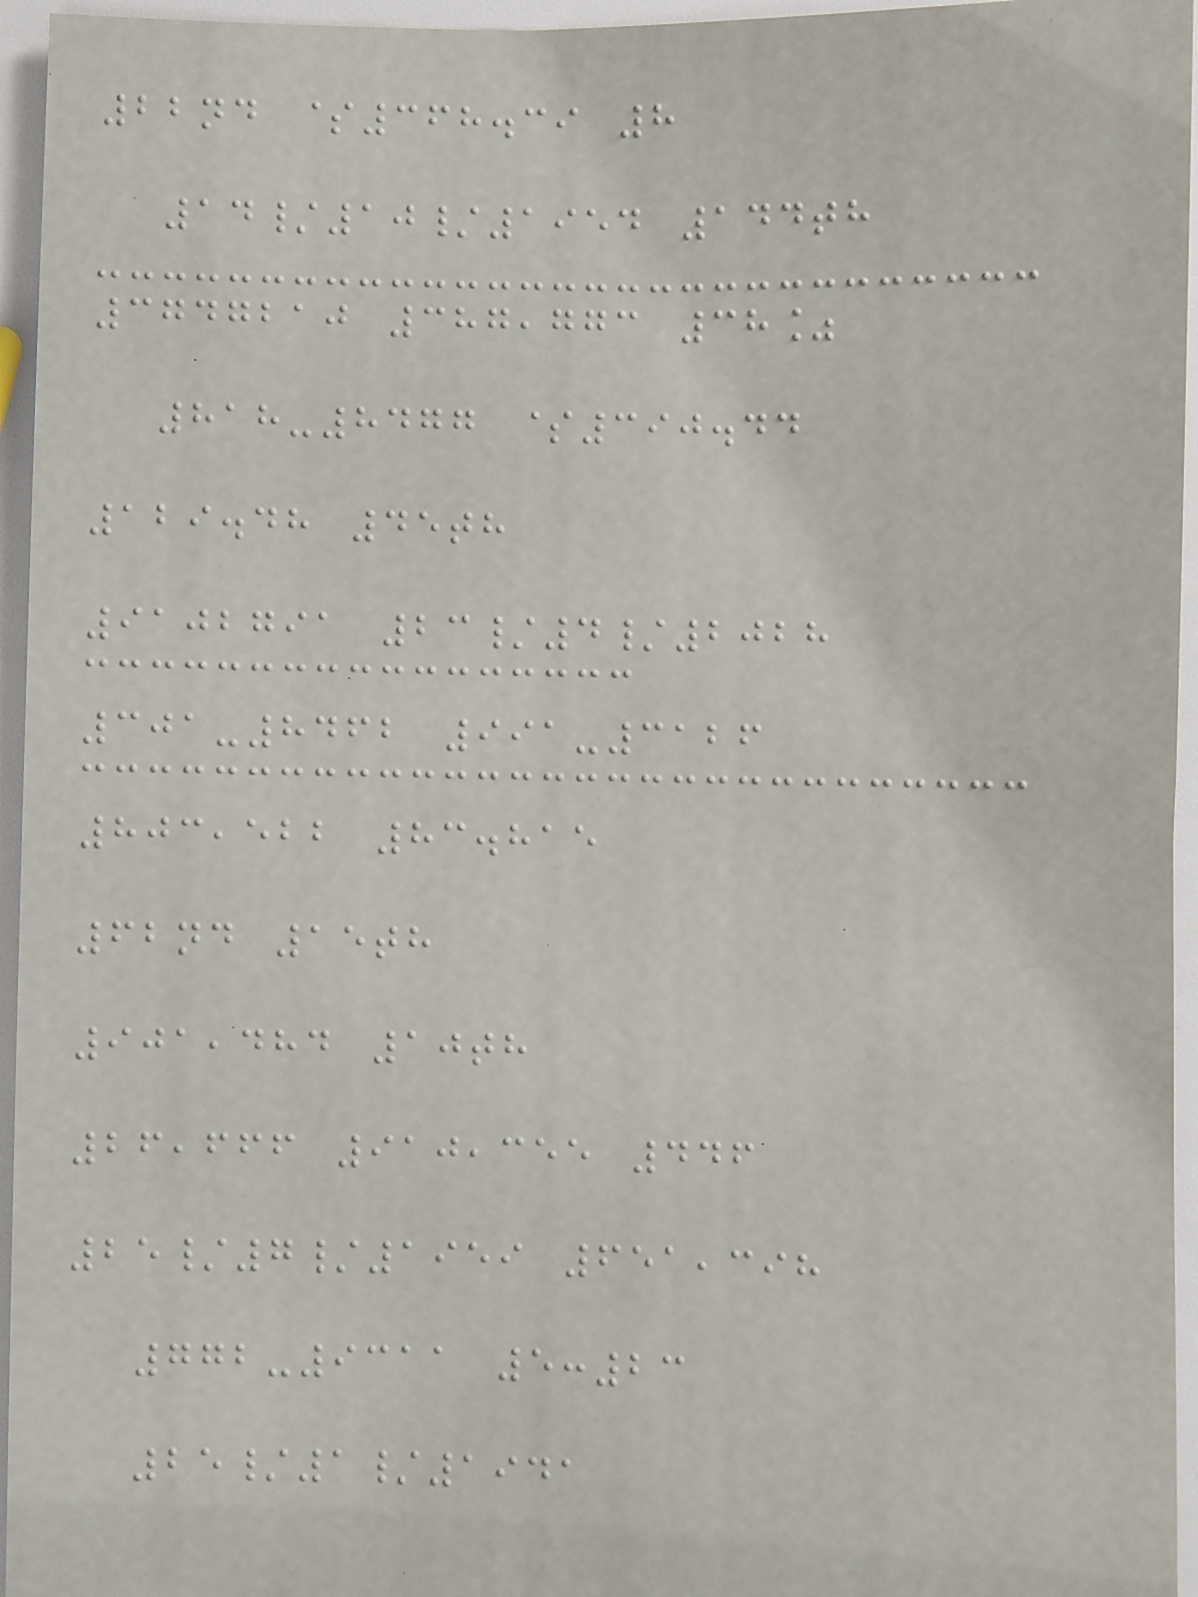22nd $368.39 8
14/10/1954 144th
3747210 387,773 38%
818-8477 $390.44
129.48 45th
9102791 23/4/2028
301-8462 991-3126
803,522 83.815
62nd 15th
901,484 10th
26,666 910,355 446
25/7/1959 651,398
772-9311 5:23
25/1/1941
